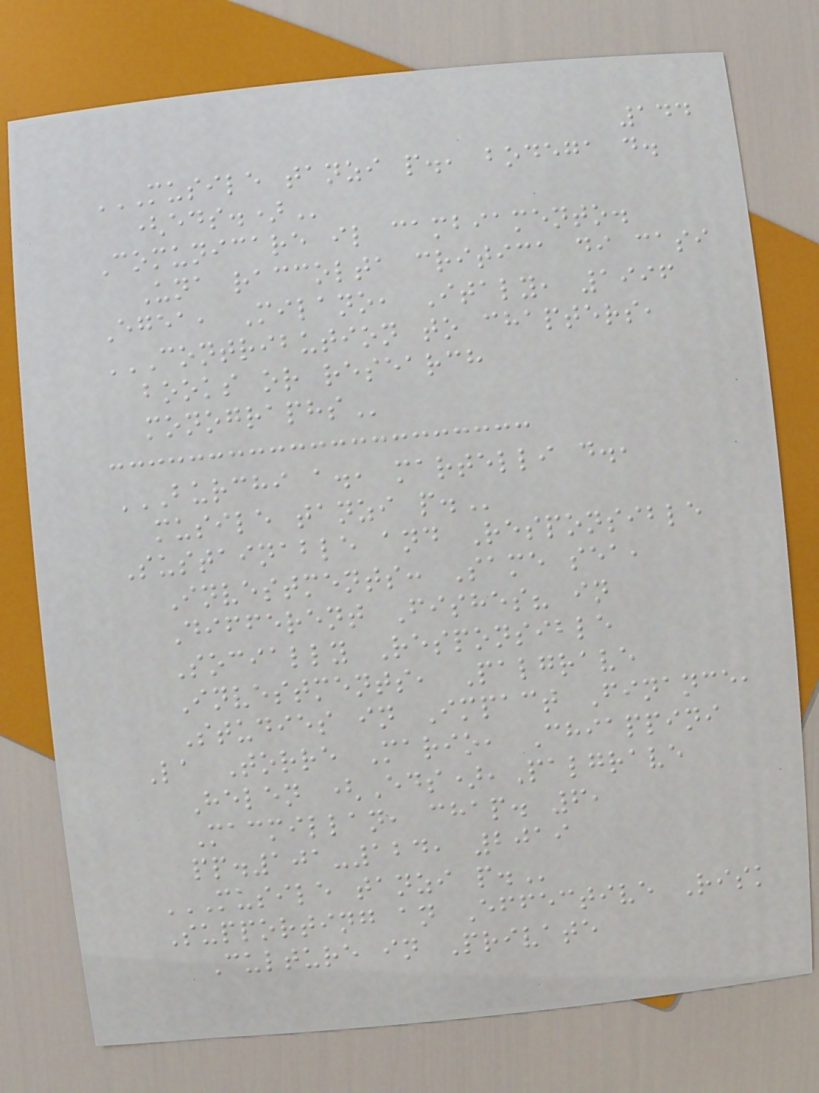144
MUSILE TANZI P., BODEGA D.
(EDS.)
Comunicare il cambiamento.
Una raccolta critica di casi
Egea, Milano, Italy, 1996
CONTRIBUTION TO CHAPTERS,
BOOKS OR RESEARCH
MONOGRAPHS
BURCHI A., MARTELLI D.,
MUSILE TANZI P.
Sustainable and Responsible
Investments: Same sea,
Different Fishes? in
Socially Responsible
Investments, Palgrave
Studies in Impact Finance,
La Torre Mario, Chiappini
Helen (Eds),Palgrave
Macmillan, chap. 6,
pp.101-124, 2019
MUSILE TANZI P.
Supporting an Effective Risk
Culture in Private
